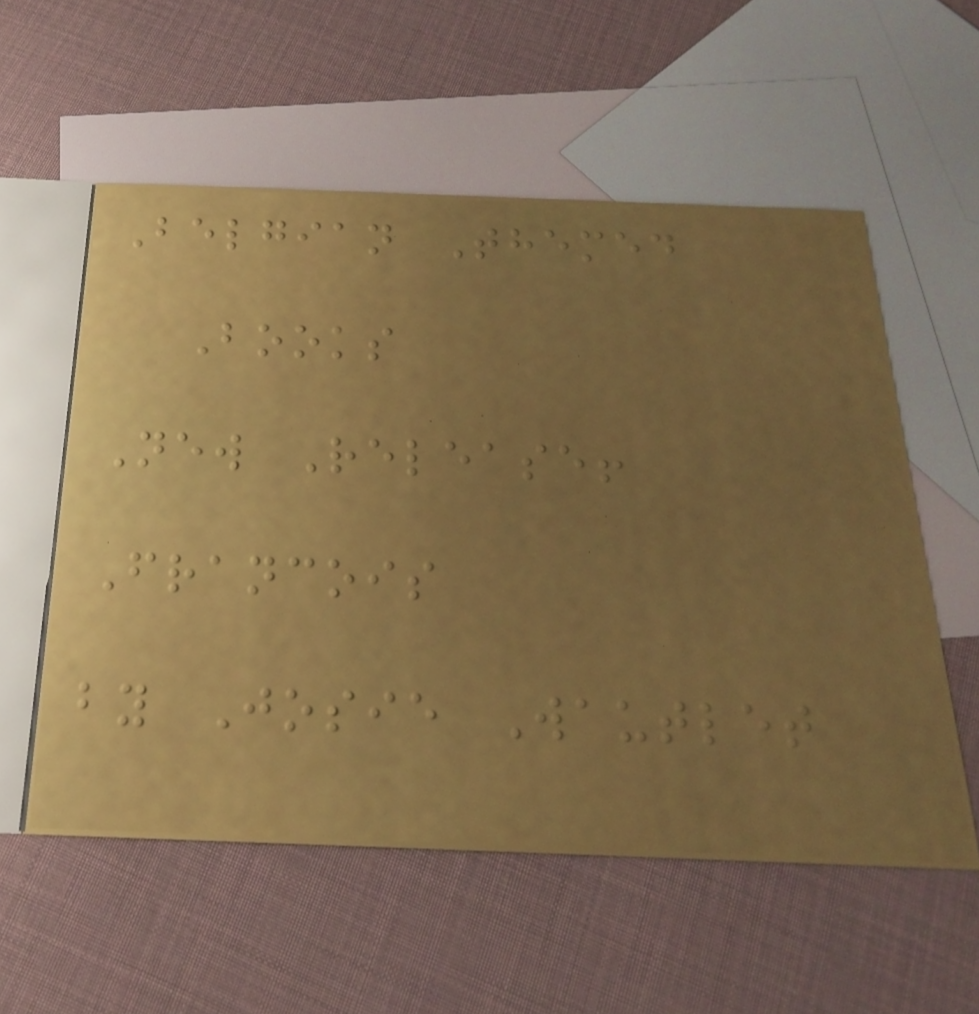Belgian Themed
Books
New Release!
Francois
by Josie Wautlet
